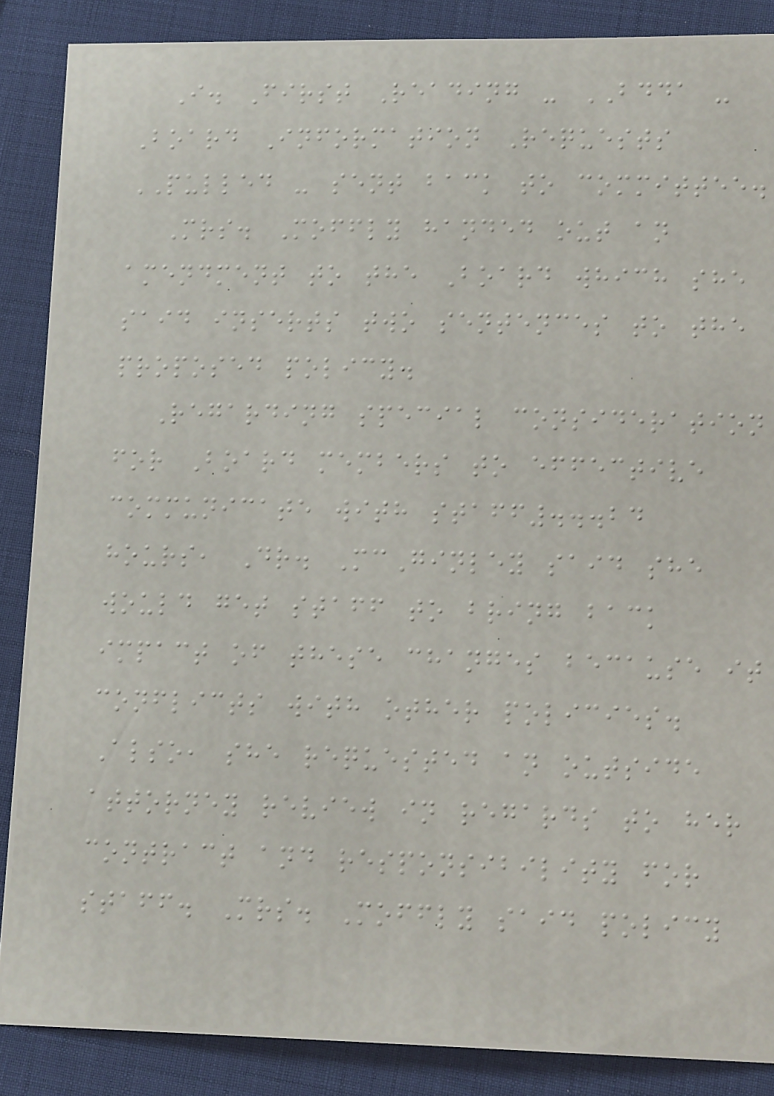I. First Reading - BDDA -
Board Information Requests
PULLED - sent back to committee.
Mrs. Moffly handed out an
amendment to the Board which she
said inserts two sentences to the
proposed policy.
Regarding special consideration
for Board members to effective
communicate with staff...24
hours, Dr. McGinley said she
would get staff to bring back
impact of these changes because it
conflicts with other policies.
Also, she requested an outside
attorney review in regards to her
contract and responsibility for
staff. Mrs. Moffly said policy
